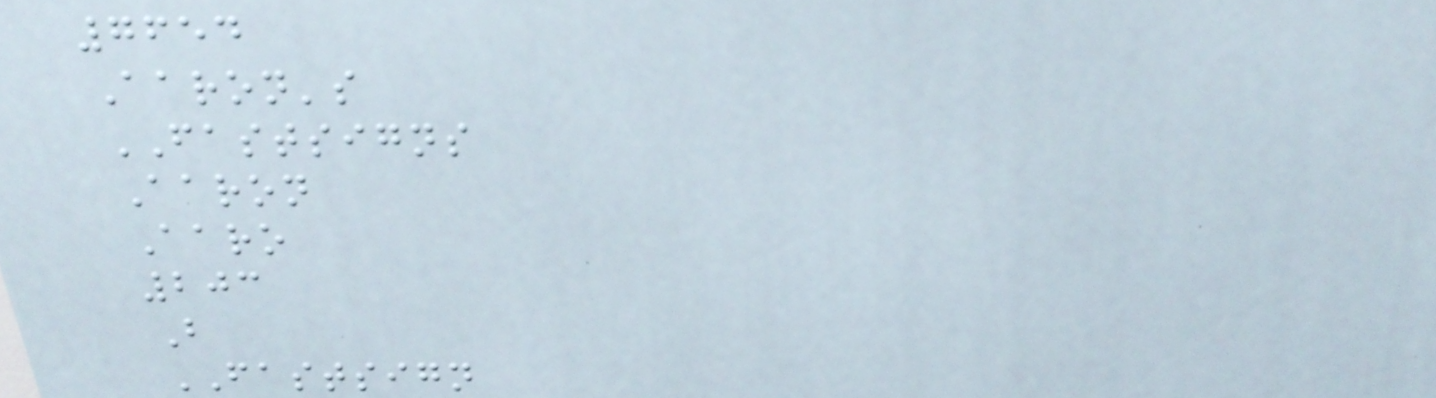7654
Aaron's
FASTSIGNS
Aaron
Aaro
203
B
FASTSIGN
